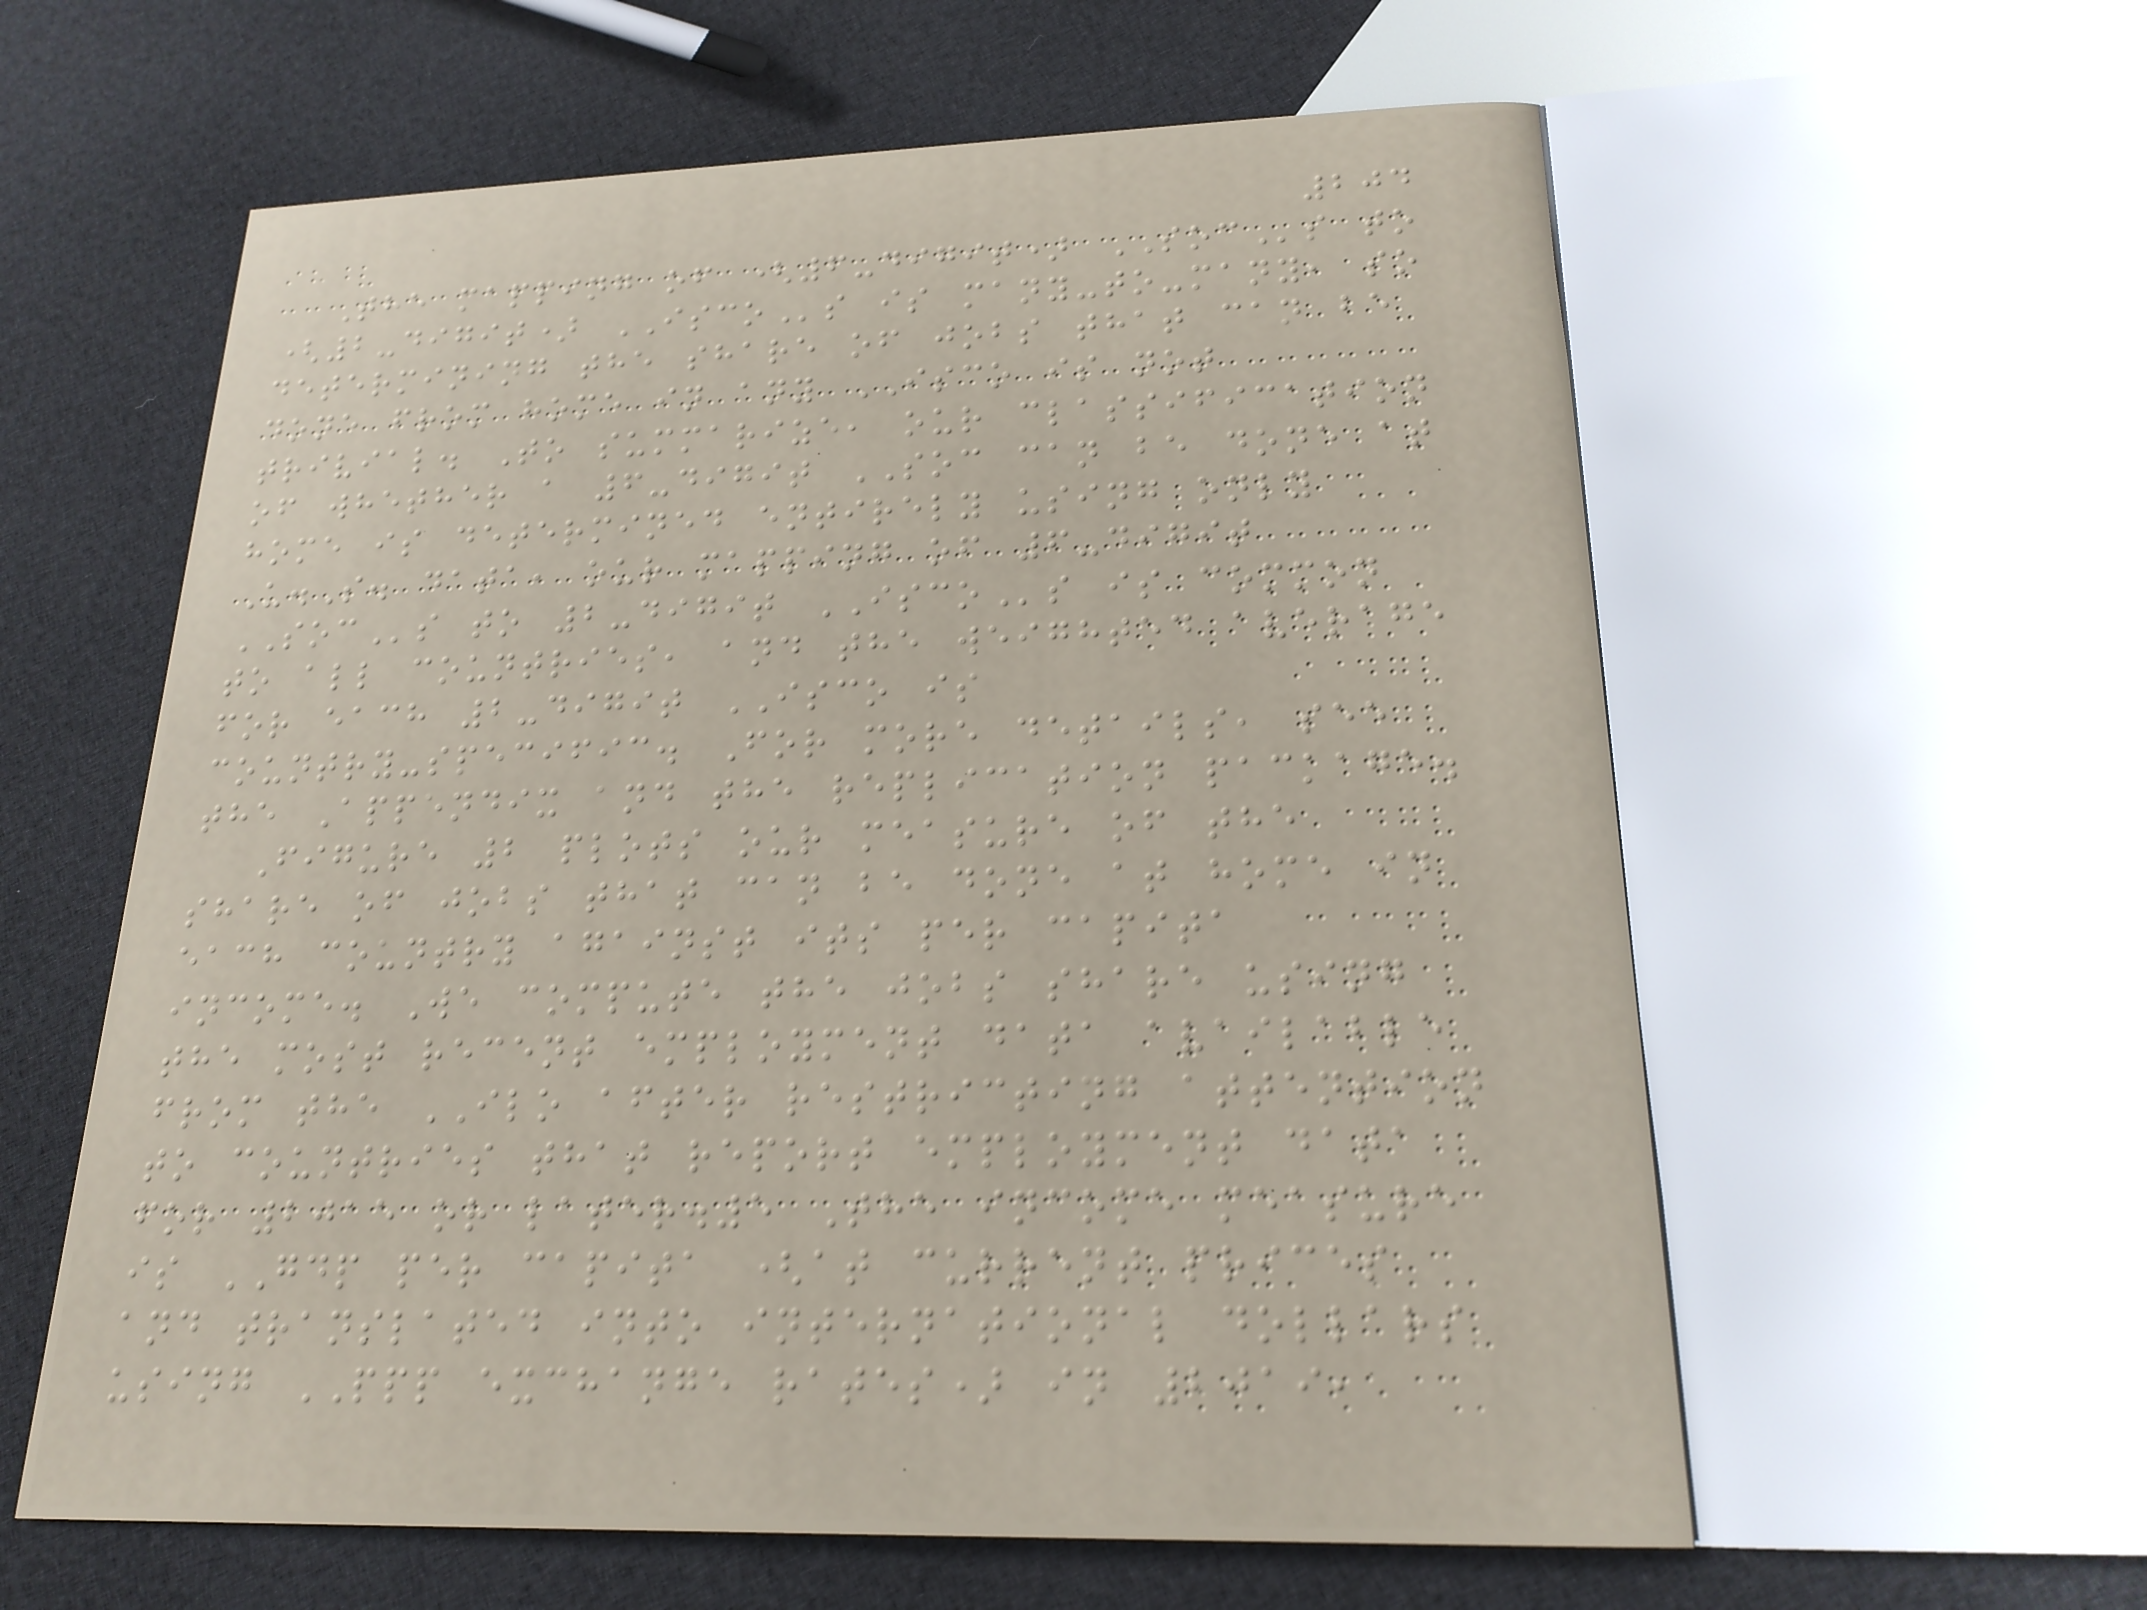204
The mapping of (6-digit) SOCs to
(2-digit) ISCOs is many-to-many, so
determining the share of jobs that can be
done from home in any ISCO is not
trivial. To summarize, our classification
of whether a 6-digit SOC can be done at
home is determined entirely using only
U.S. data, our mapping of 6-digit
SOCs to 2-digit ISCOs is common
to all countries, and the weighted average
for each 2-digit ISCO is
country-specific. For more details, see
the Appendix and the replication package.
Figure 2 plots our measure of the
share of jobs that can be done at home in
each country against its per capita
income. We compute the jobs share using
the most recent employment data available
from the ILO after restricting attention
to countries that report employment data
for 2015 or later.5 The income measure
is GDP per capita (at current prices
and translated into international dollars
using PPP exchange rates) in 2019,
